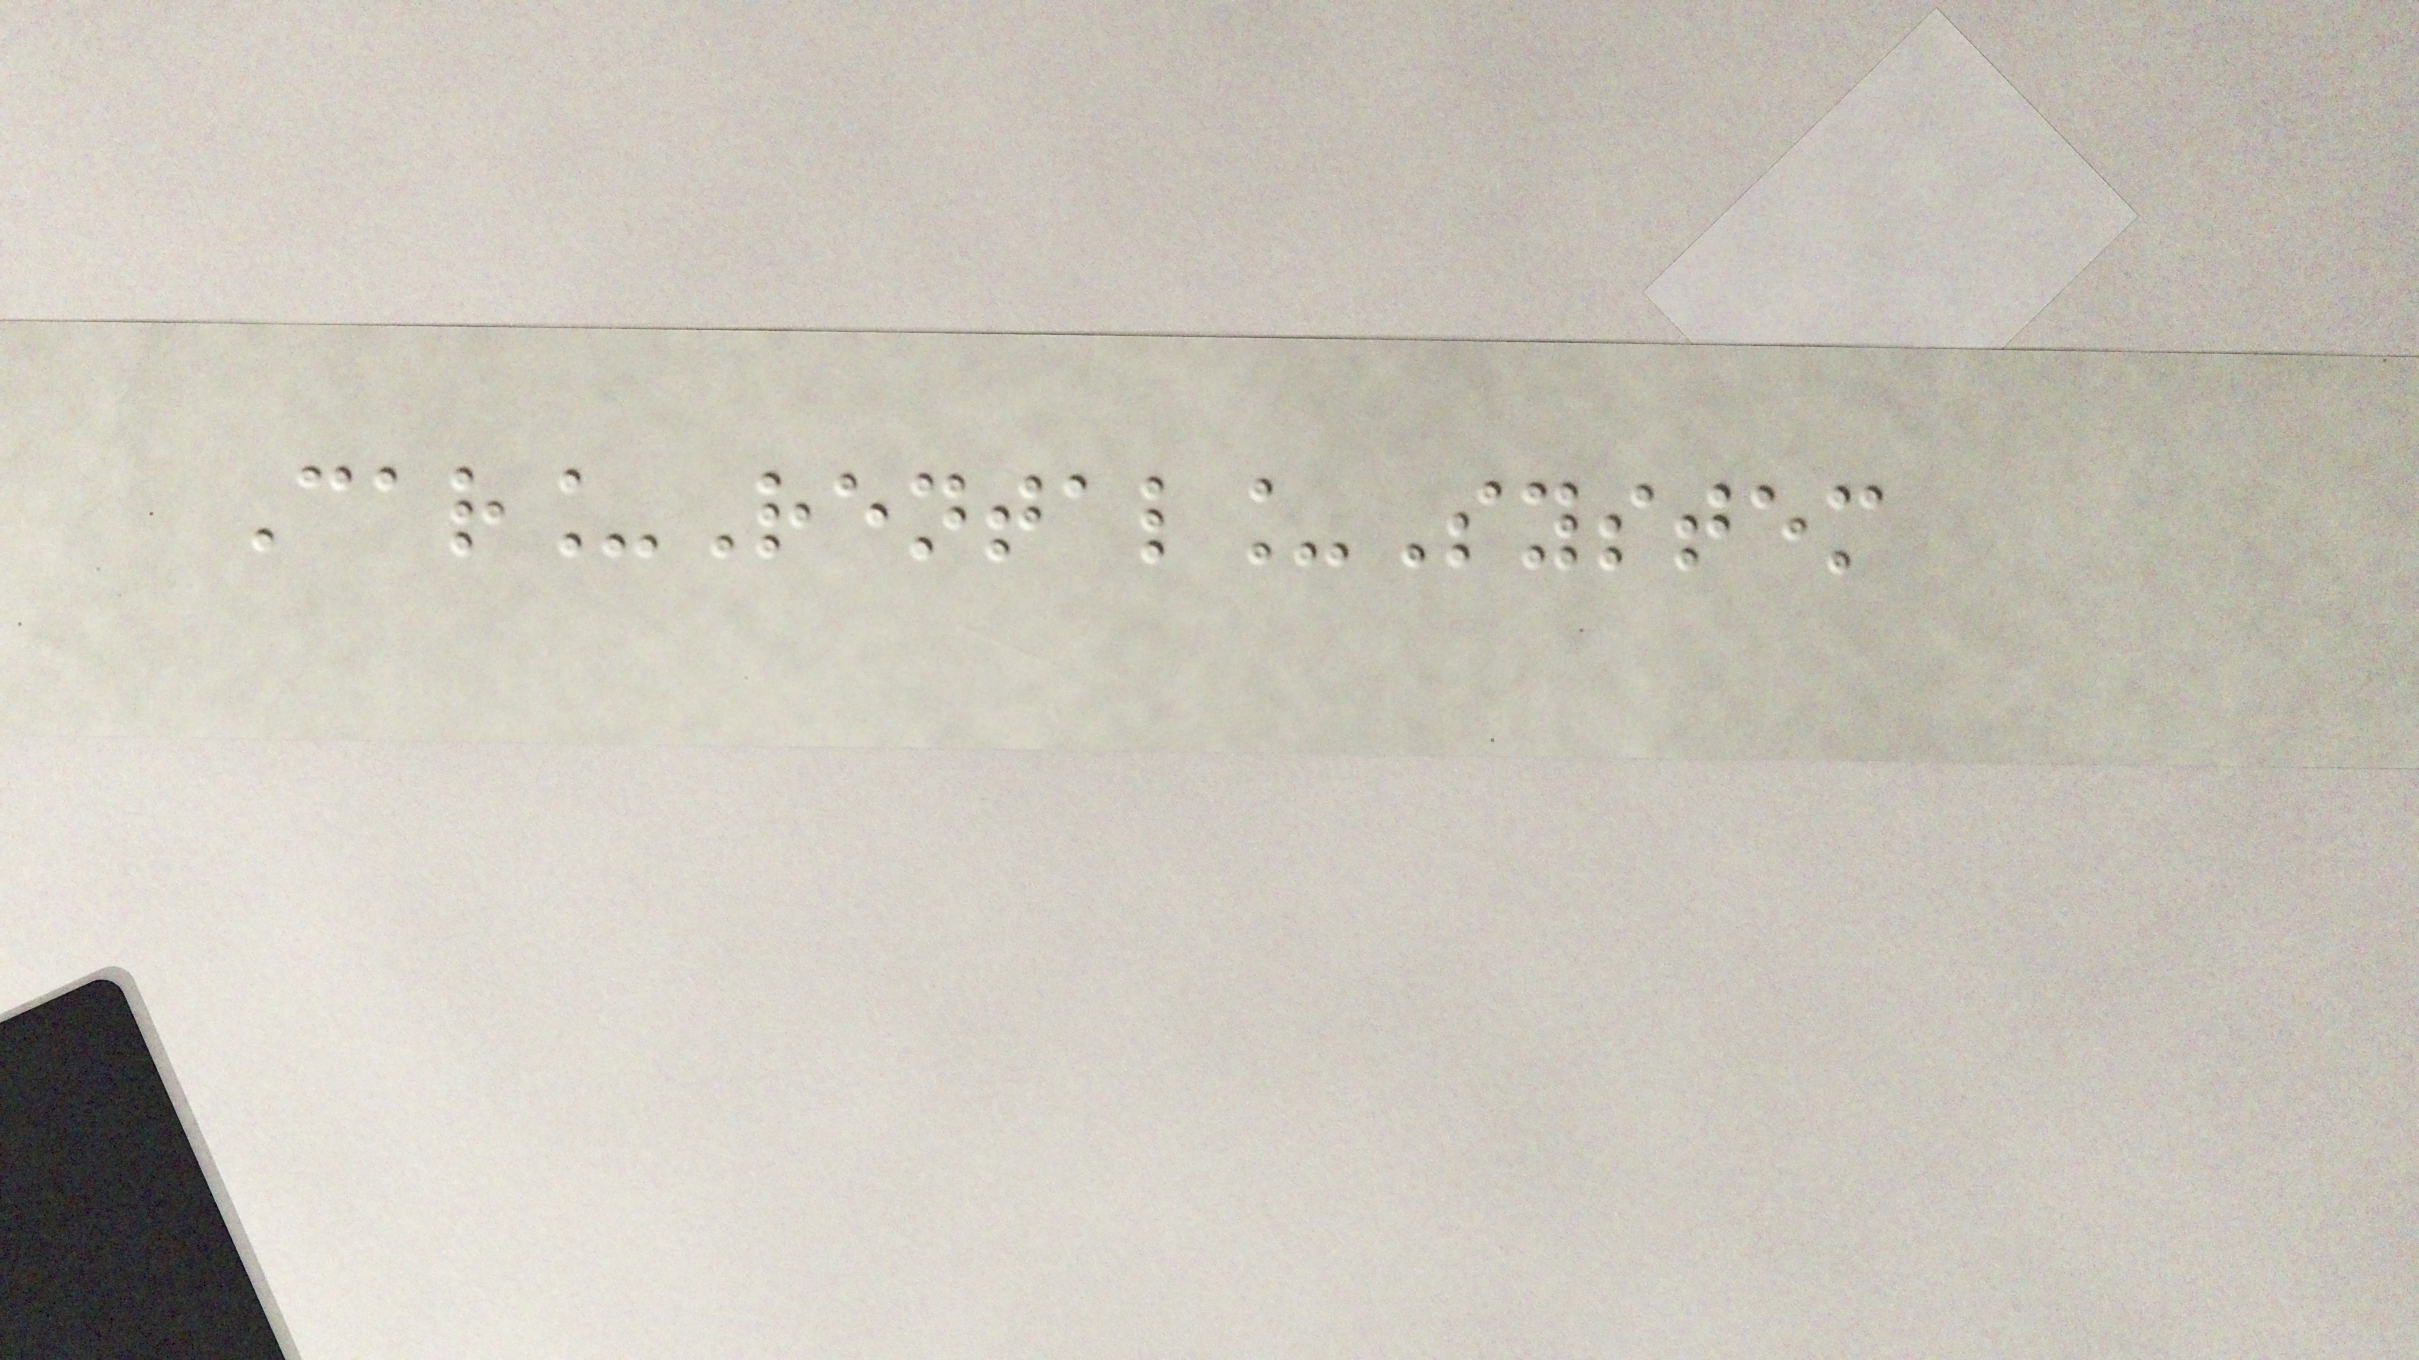Car_Rental_System
